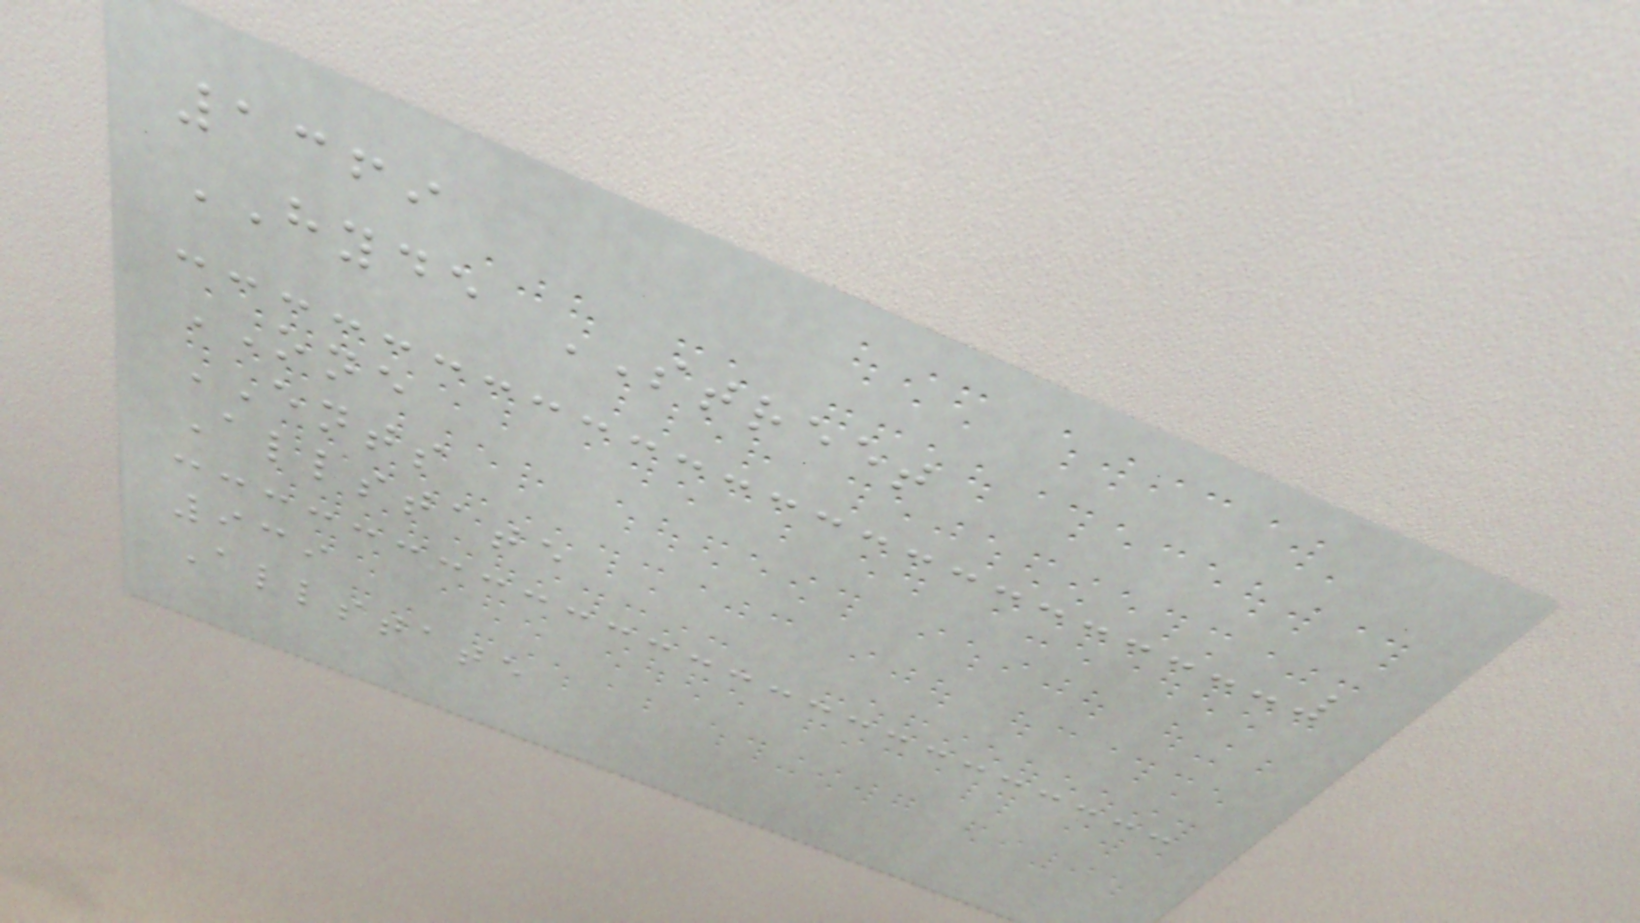1369
HYDE STREET
ONE
ENTS
Allstate
939
Allstate
